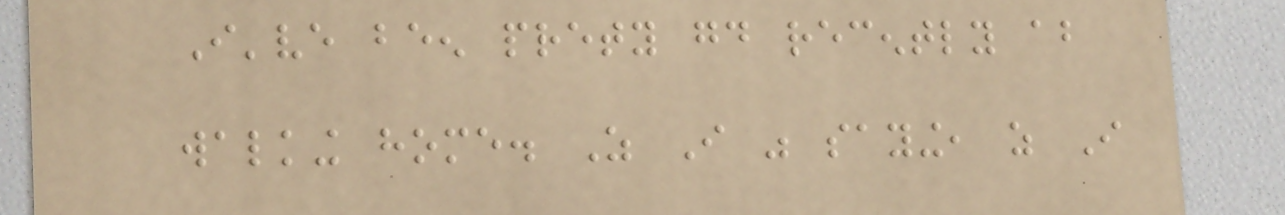I've been prety good recently about
walking home. As I was saying, as I
